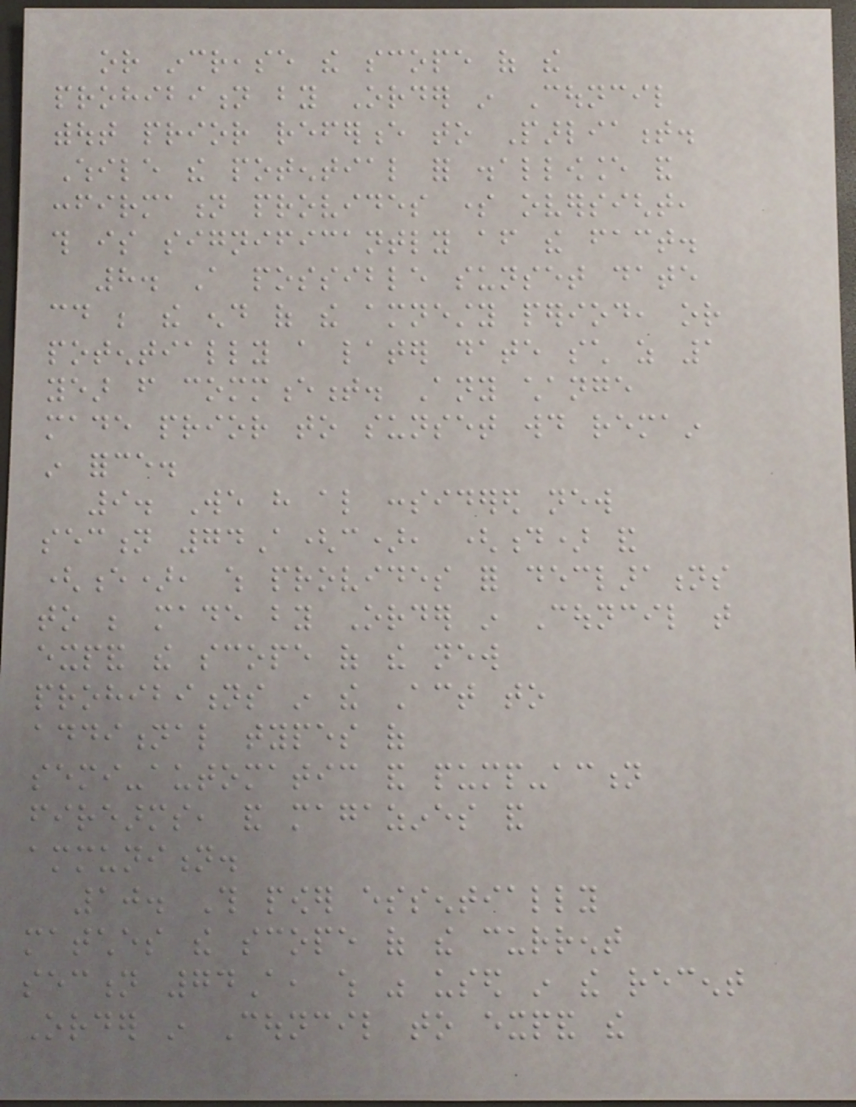or increase the scope of the
prohibition by Order in Council
without prior reference to Parliament.
While the potential for disallowance and
confirmation provides some oversight,
this is significantly after the fact.
8. A possible sunset date
could be the end of the amnesty period, or
potentially a later date such as 1
year from commencement. Any change
made prior to sunset would remain
in force.
9. We have also considered new
section 74A(c), (d) and
(e), which provides for declarations
to be made by Order in Council that
expand the scope of the new
prohibitions in the Act to
additional types of
semi-automatic and pump-action
firearms, and magazines and
ammunition.
10. This power essentially
matches the scope of the current
section 74A, which was used in the recent
Order in Council to expand the
